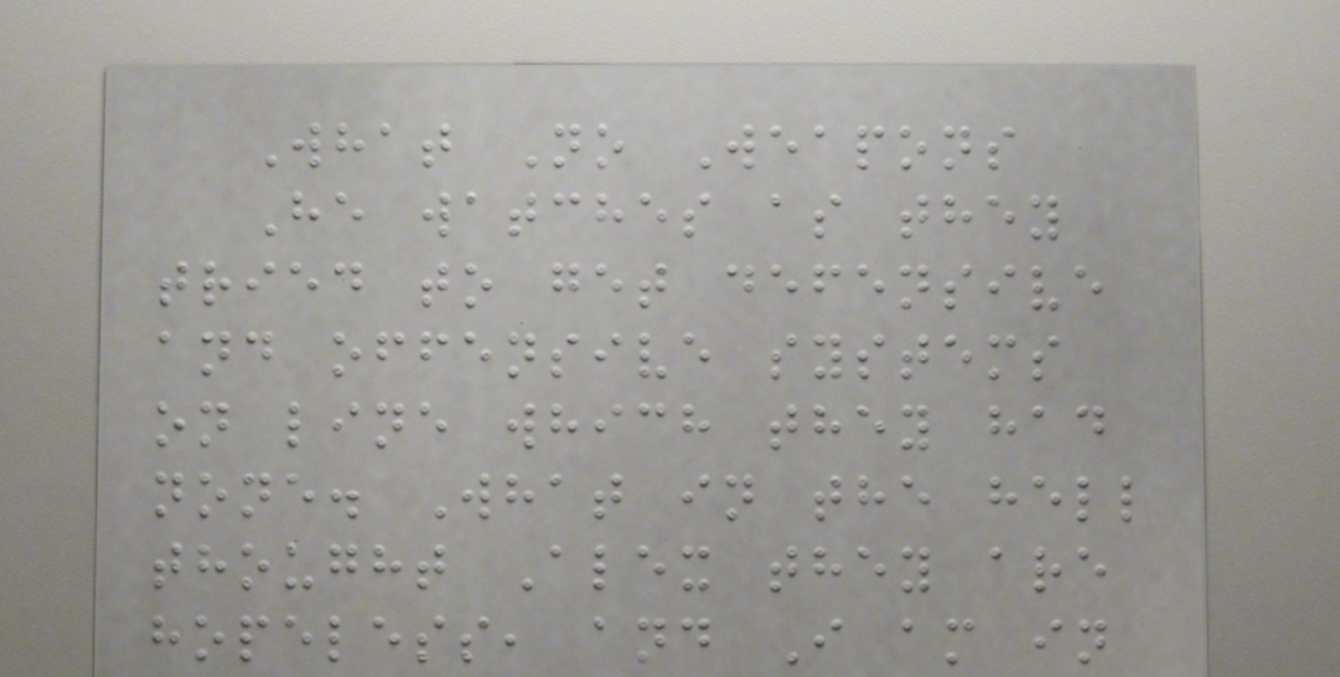What No Weapons
He watches as they
tried to get defensive
and offensive systems
on line which they had
none. What in the hell
thought Alex they are
hopeless, and I am in
